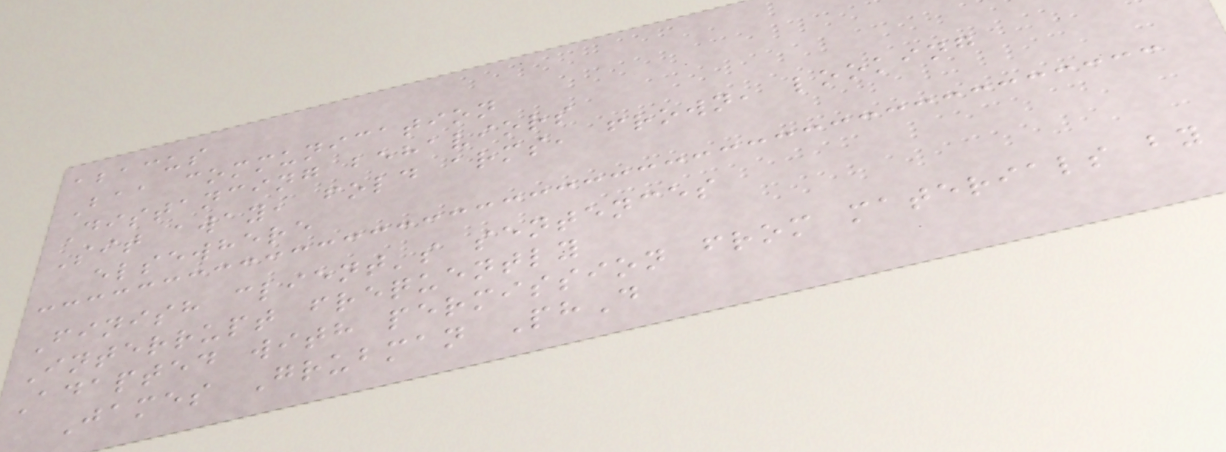abacus
Baa communication
Distancing behaviors
Sit away, fold arms, frown, looking
elsewhere
Finish client's sentences
Interrupt frequently
Adapted with permission from materials by
James Grubman PhD
